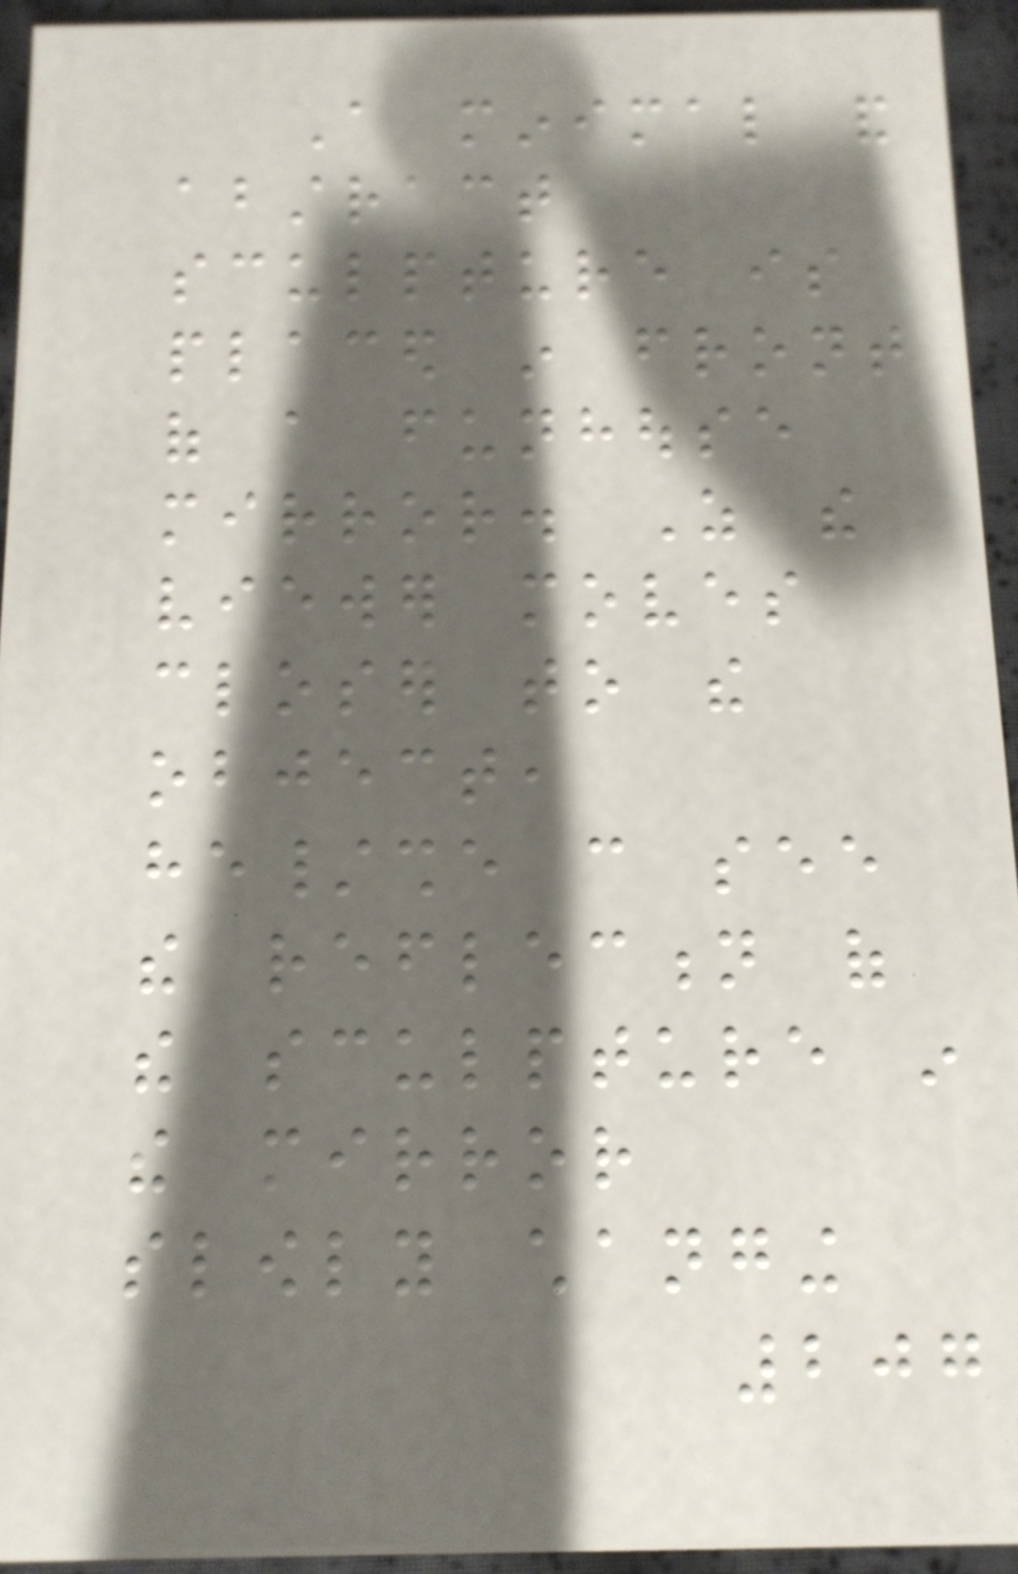A minimal and
abstract
sculpture is
placed in front
of a funhouse
mirror. As the
viewer moves
closer to the
object,
he/she can see
the reflection of
the sculpture in
the mirror
slowly changing
207
